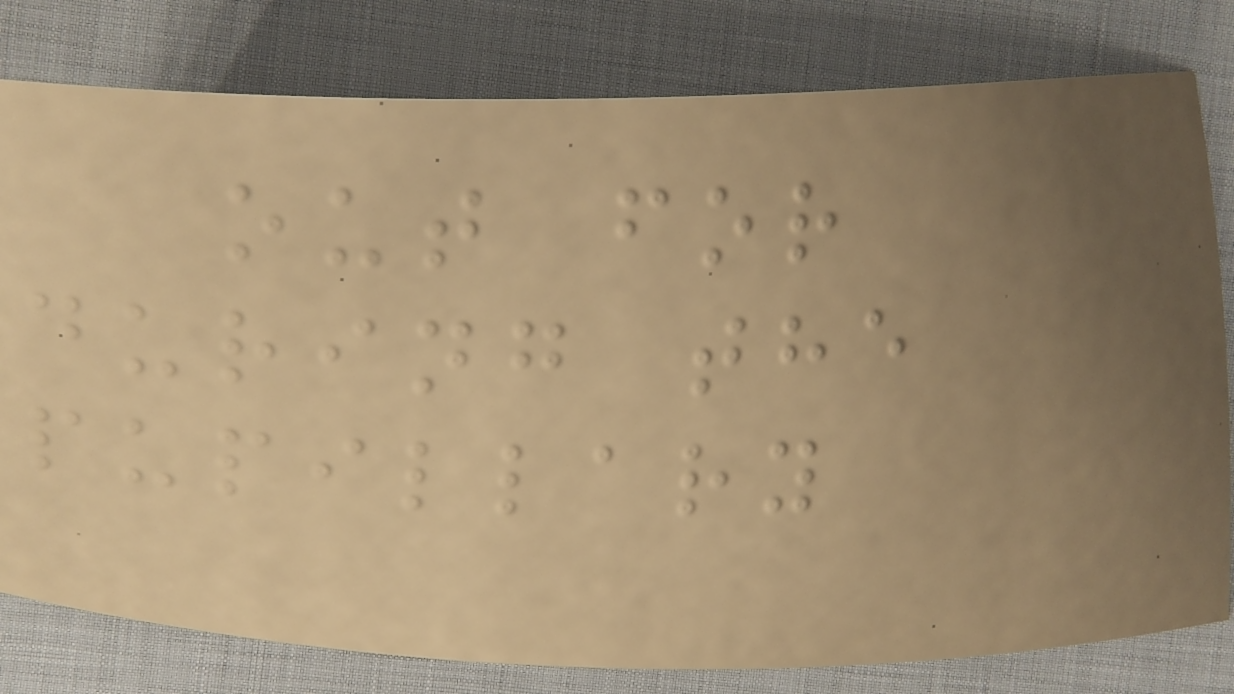out for
during the
pupillary
